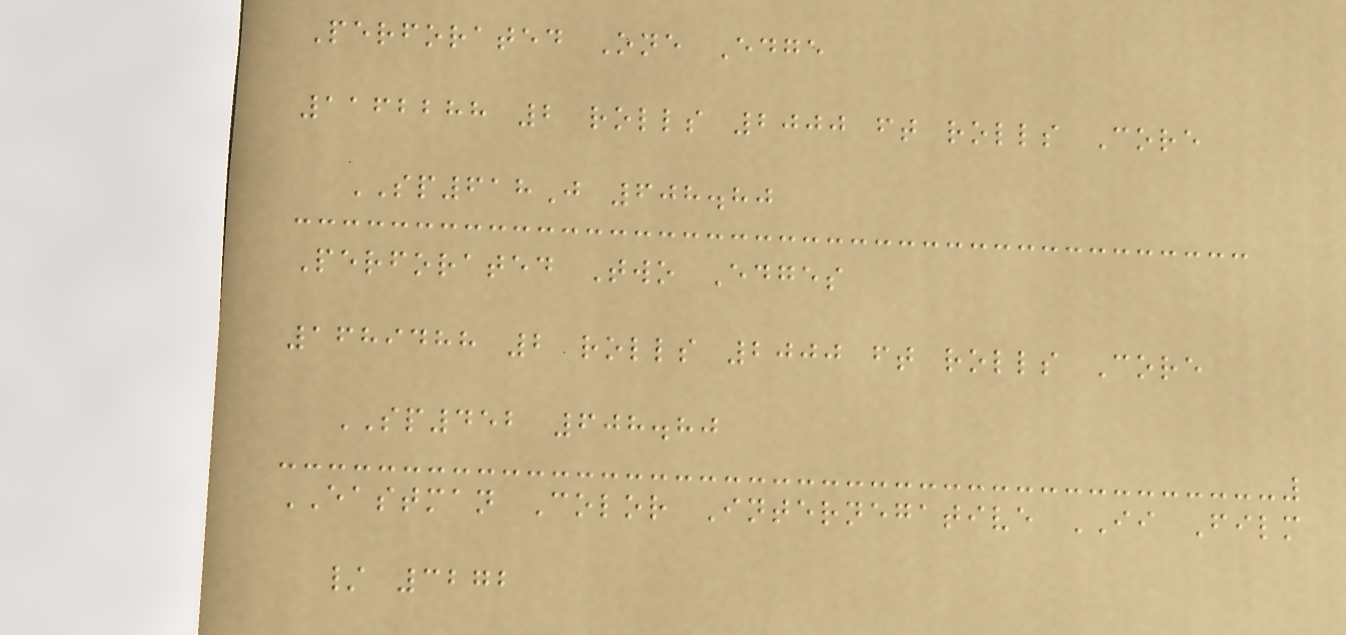Perforated One Edge
1162288 2 rolls 2000 ft rolls Core
SP618J 608.80
Perforated Two Edges
1689488 2 rolls 2000 ft rolls Core
SP452 608.80
EASTMAN Color Internegative II Film
/ 3272
